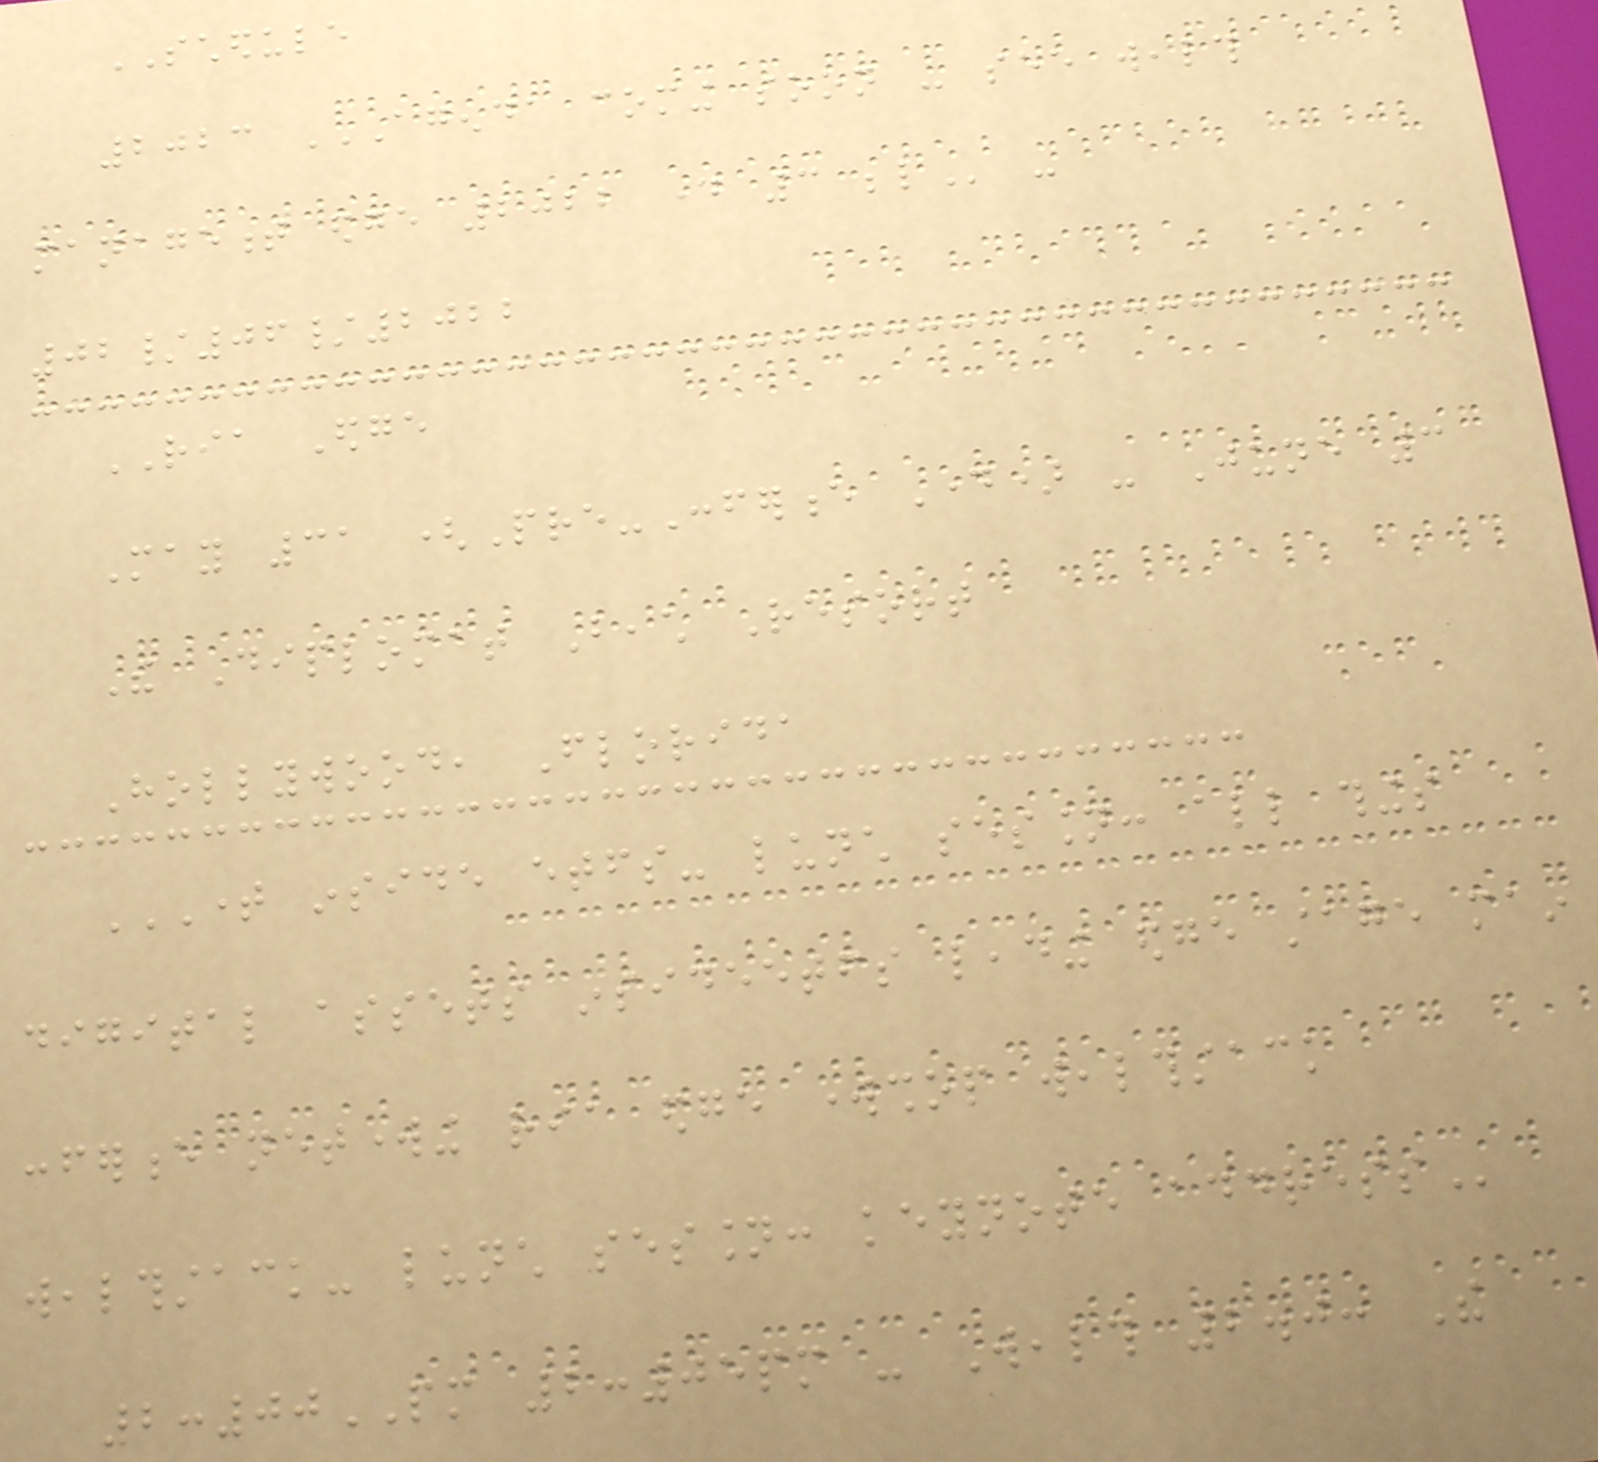SCHEDULE
2023 AGENDA COMING SOON - SEE WEALTH
MANAGEMENT EDGE 2022 DAY 3 BELOW -
02/06/2022
RIA Edge
May 31 (Pre-Conference Day) - June 3
The Diplomat Beach Resort
Hollywood, Florida
TIME INSIDE ETFS- LUNCH SESSION: ALL THINGS
DIGITAL ASSETS INSIDEETFS LEADING EDGE STAGE MAIN
CONFERENCE NETWORKING RIA EDGE WORKSHOP WEALTHSTACK
WEALTHSTACK- LUNCH SESSION: KEYNOTE ADDRESS
2:00PM 2:05pm - Wealth 2.0: The
